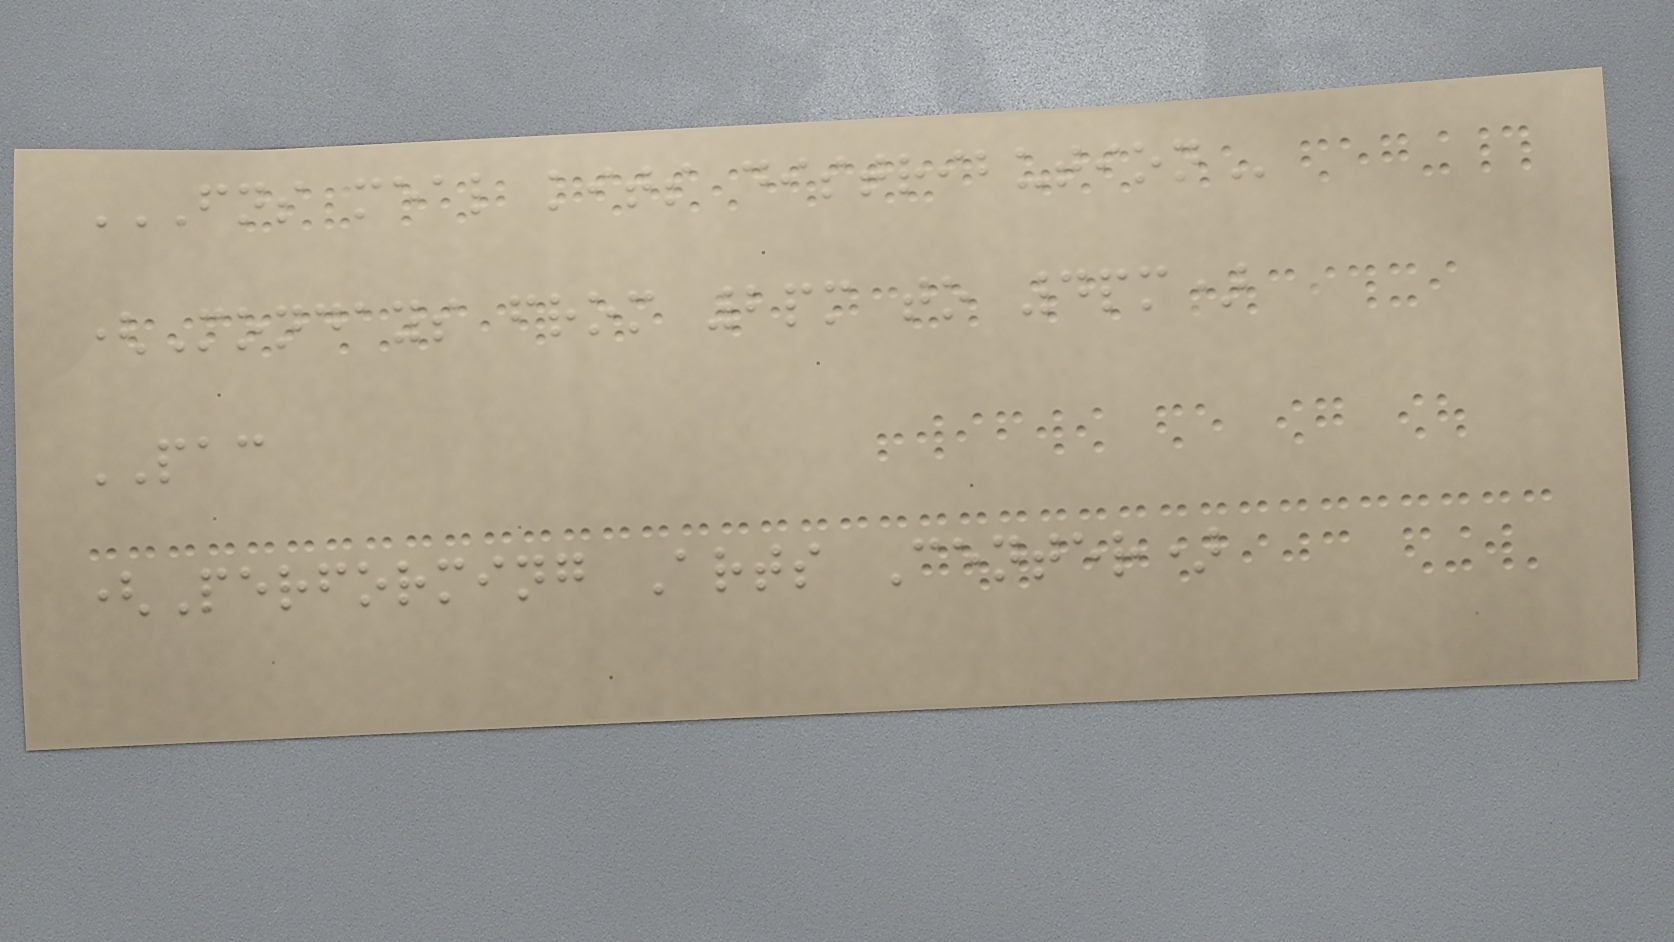FNS MEAL KITS DISTRIBUTION
(Mondays from 2pm to 4pm)
PAC
(Performing Arts Center)
